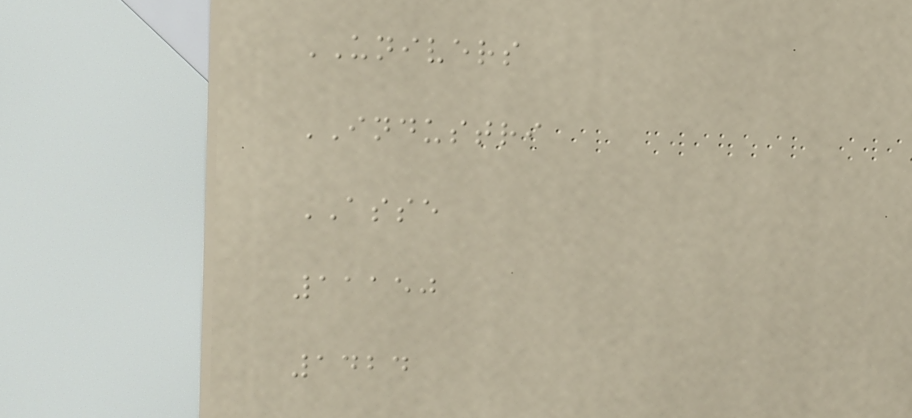UNIVERS
INDUSTRI
ASSE
11150
1424
